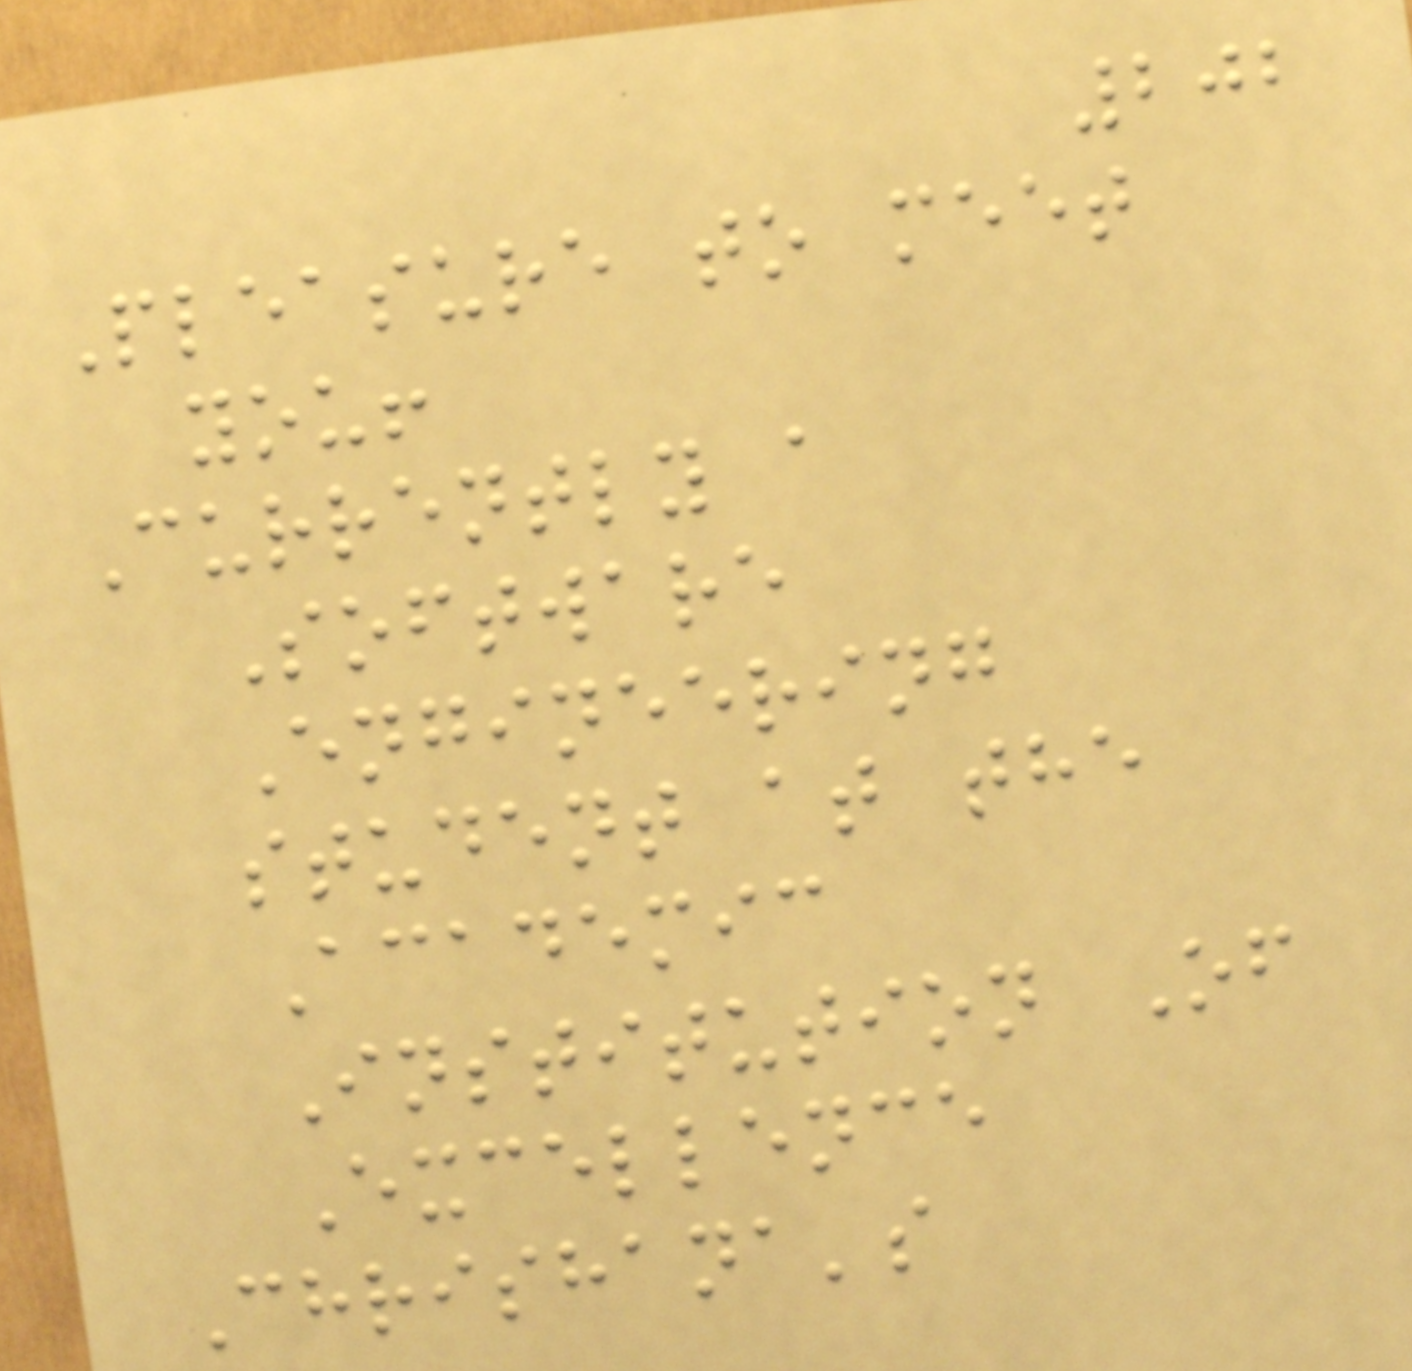202
Pleasure to meet
you!
Currently a
Software
Engineering
student at the
Academic
Institution Of
Excellence
Chrishana's
